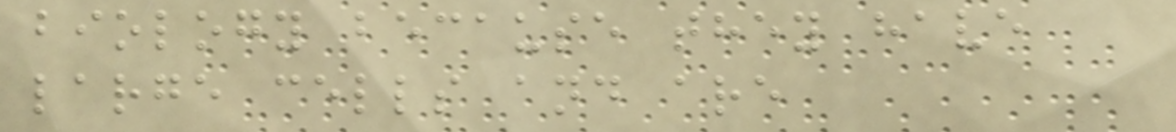biology because they have
large cells and are
